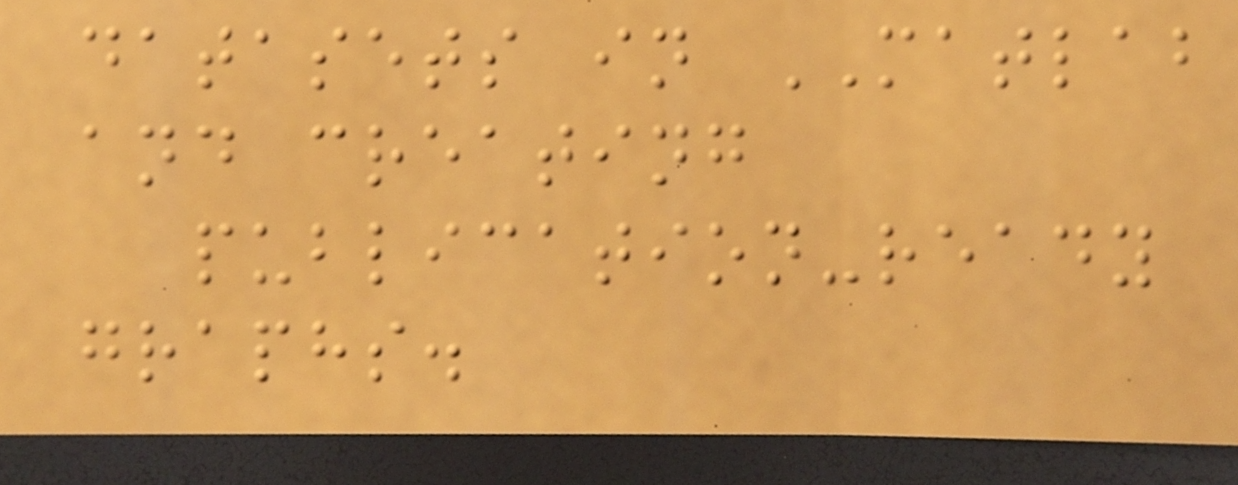datasets in MATLAB
and creating
publication-ready
graphs.
